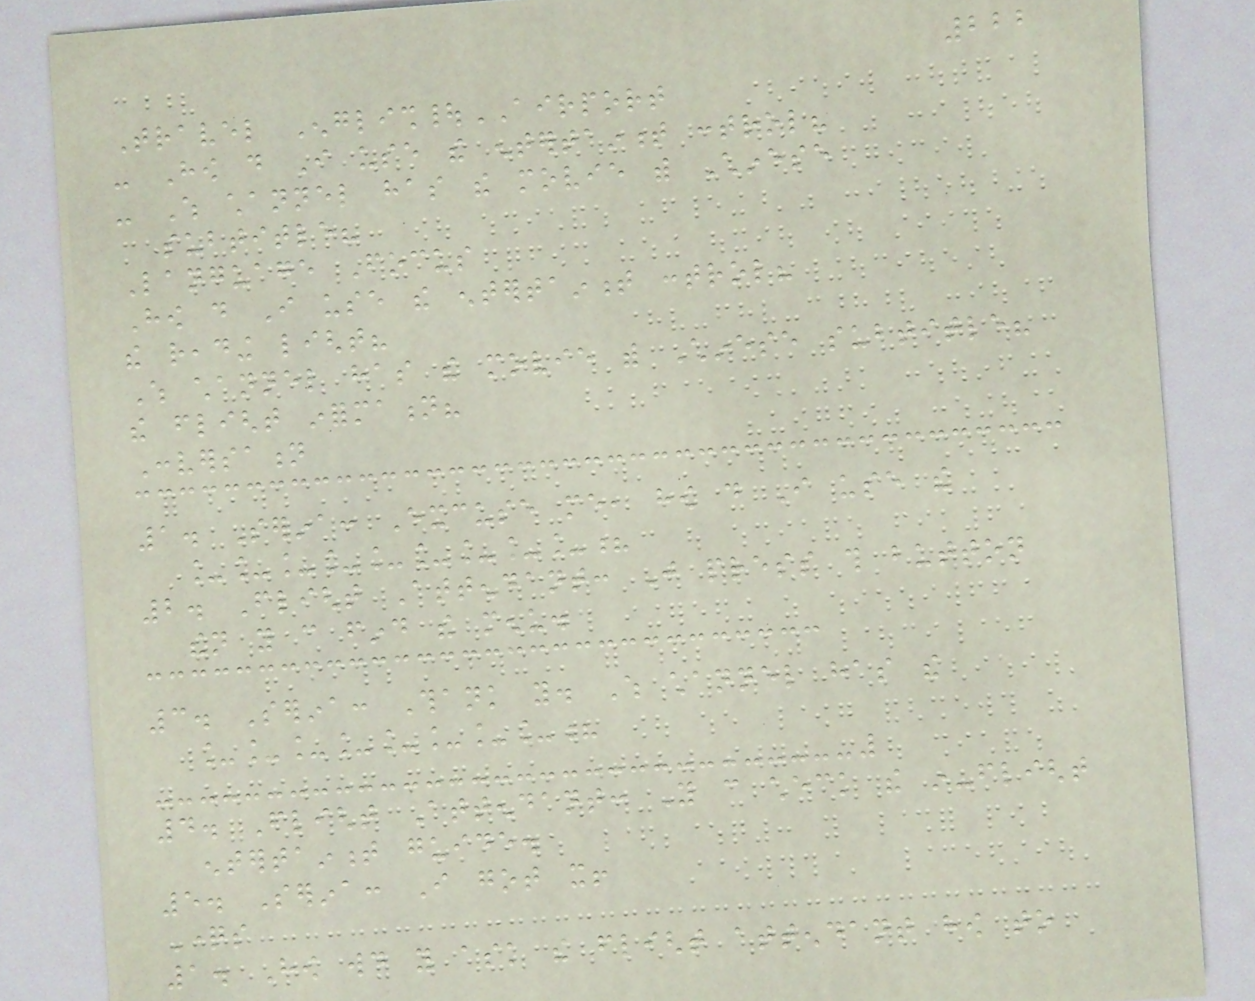222
Travel English|AIRPORT
- How do I use the entertainment control?
- Which channel has the movie with Chinese
subtitle?
Language Focus
How do I use the entertainment control?
the reading light?
Which channel has the movie with Chinese subtitle?
the flight information?
Conversation
1. Serina: Excuse me, how do I use the
_________?
2. Flight Attendant: Just press this button
then you can find the menu.
3. Serina: Thank you. Which channel has the
________?
4. Flight Attendant: You can check the in-flight
entertainment guide.
5. Serina: I got it!
Questions
1. How would you ask the flight attendant how to
